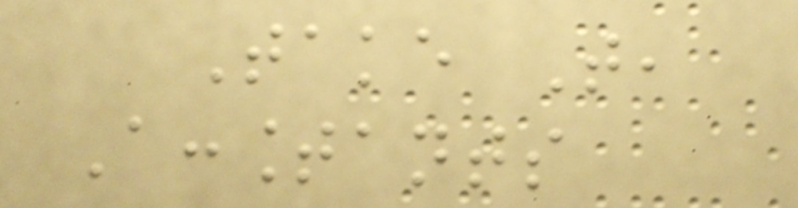Take That,
Accountants
